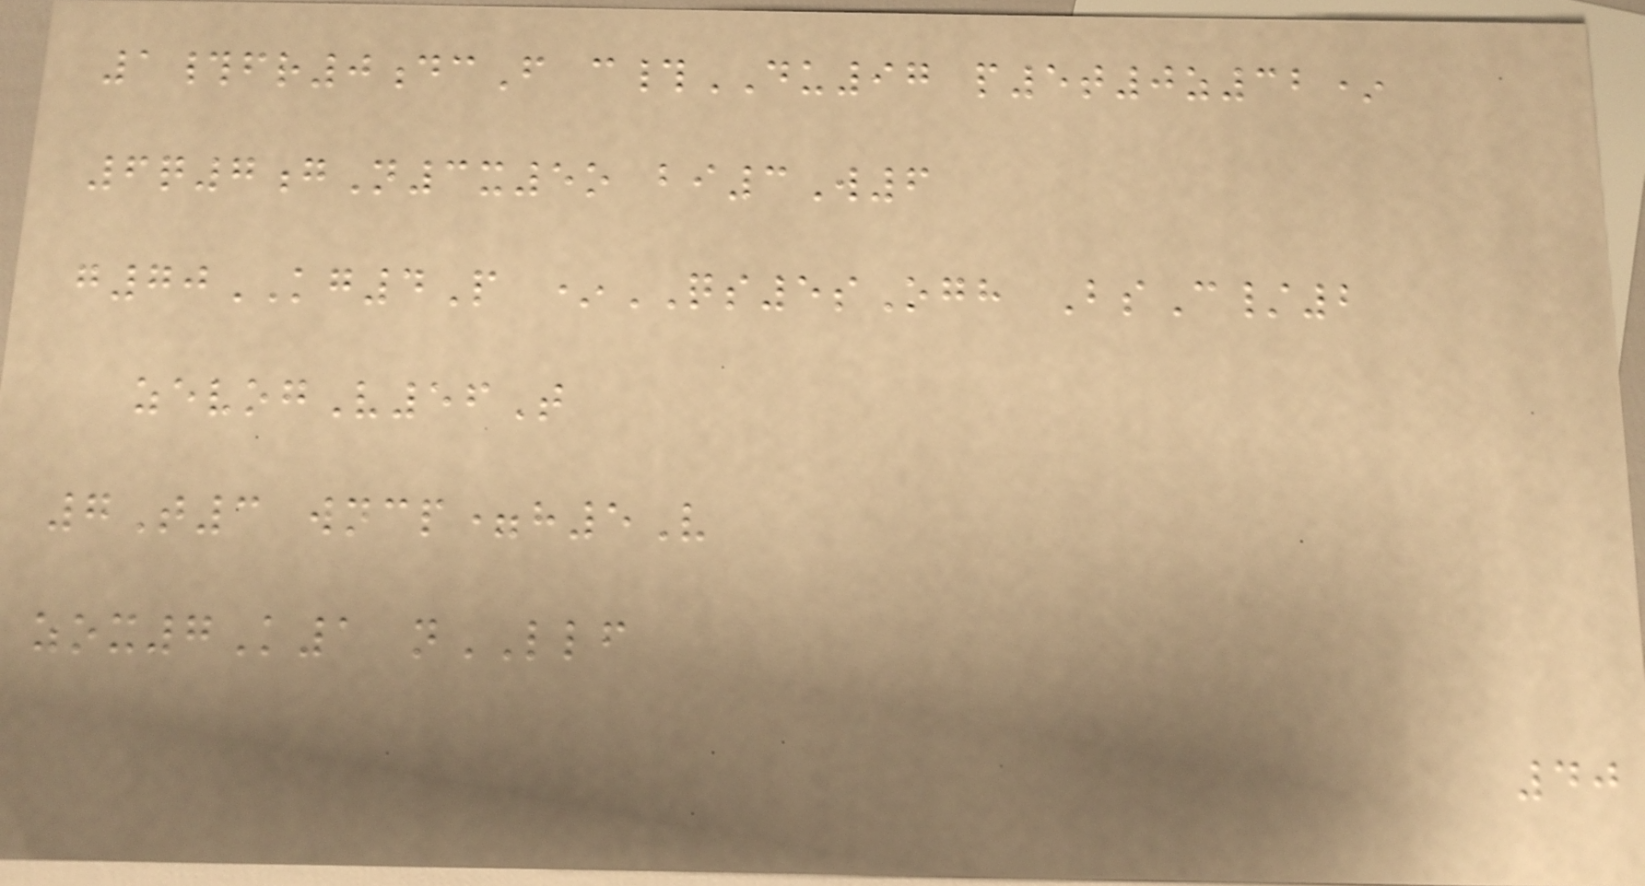1#fr0dcF c#DU97 p5t0z32*
6q7gN3x5o bi3W6
g70KG4P *QS5sOgh BsC/2
zevogV56T
7T3 wncp=h5V
zox7K1 nLLF
40
